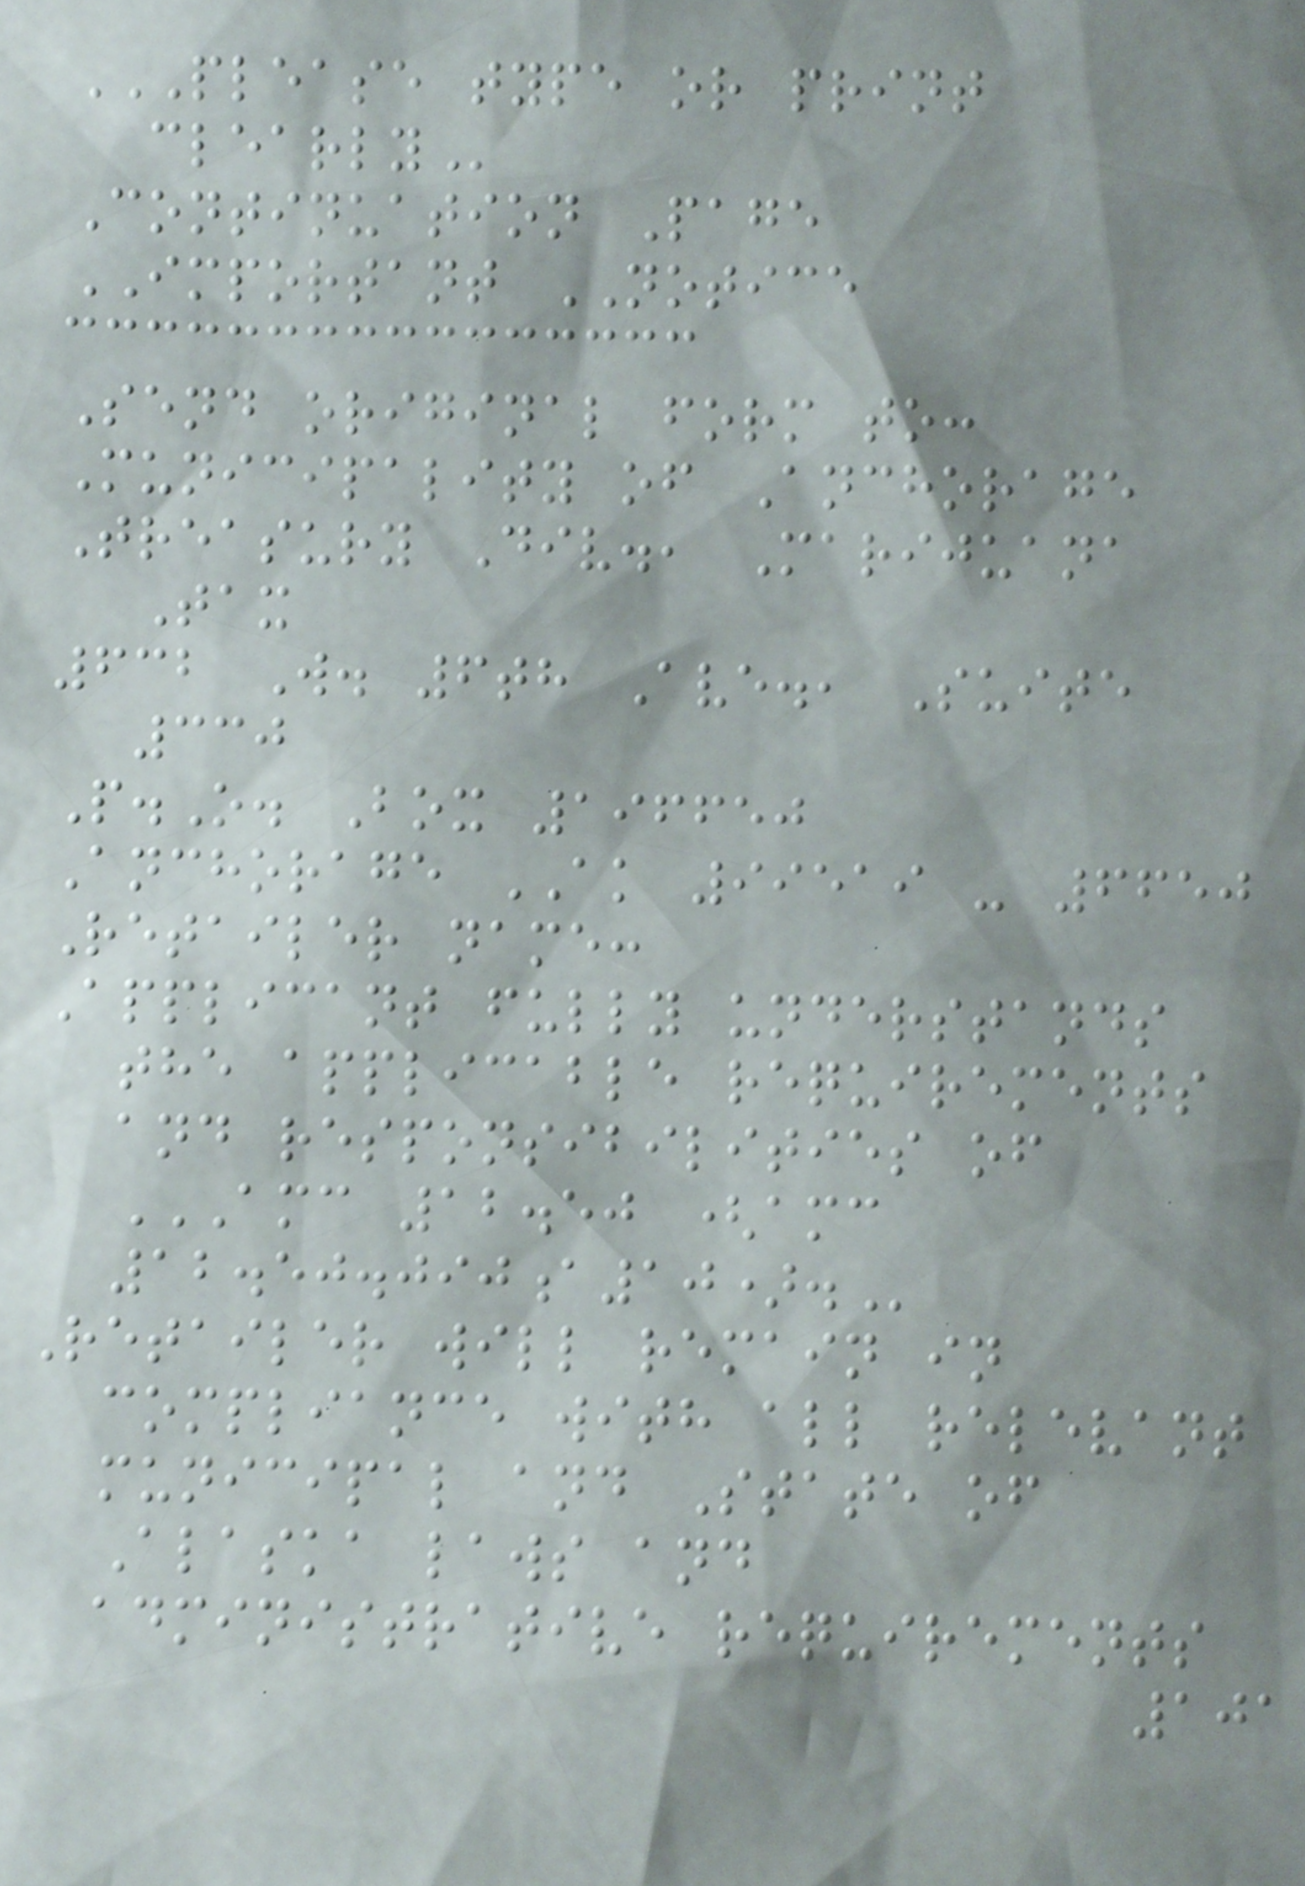PLEASE TYPE OR PRINT
CLEARLY
Continuation Page
IMPORTANT NOTICE
Send original form to:
Municipality of Anchorage
Treasury Div., Marijuana
Tax
632 W. 6th Ave., Suite
330
P.O. Box 196650
Anchorage AK 99519 - 6650
Retailer name:
Applicant fully understands
the applicable requirements
and responsibilities of
AMC 12.50 (AMC
12.50.090A10).
Retailer will remain in
compliance with all relevant
municipal and State of
Alaska laws and
administrative requirements
101
